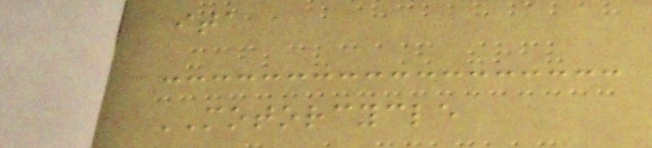ita
MOTORCYCLE
